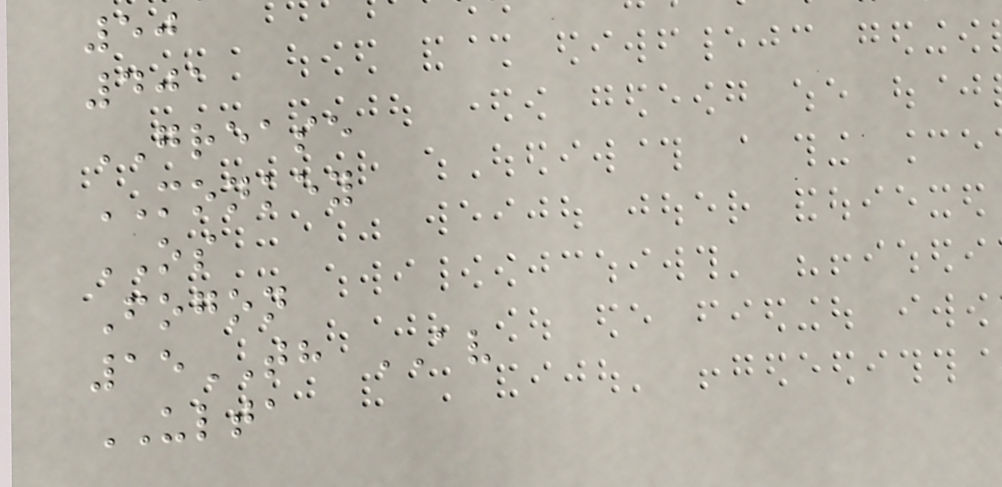50
401
GREASE
MONKEY
OS
Fogon
15TH AV
ULTA
